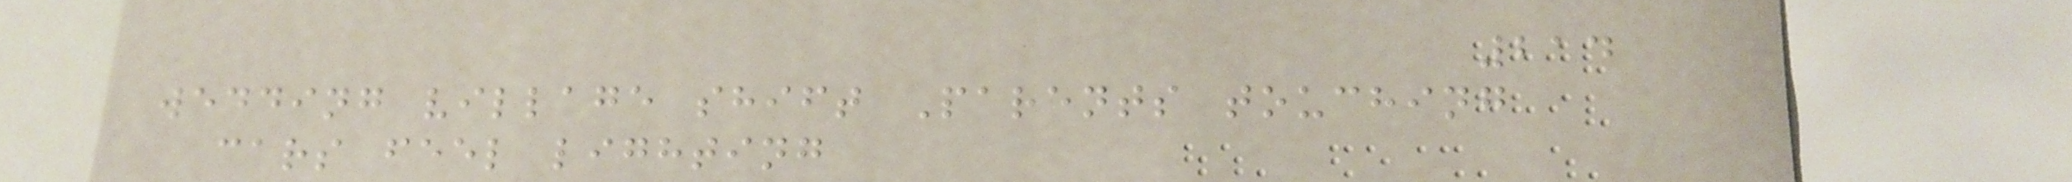214
wedding village shift Parents touching
cars feel lighting
